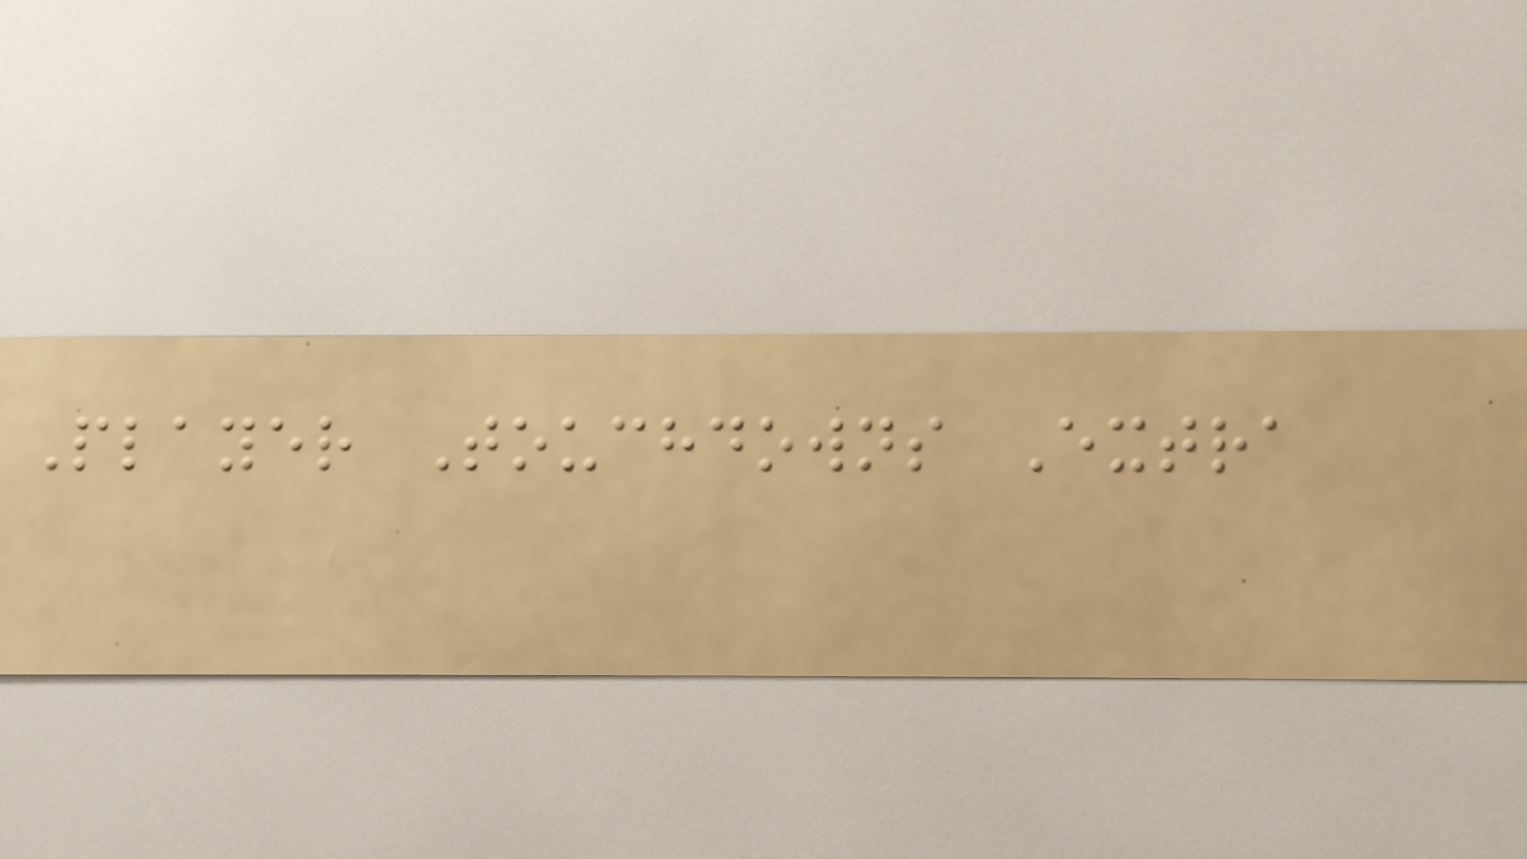Player Touchdowns Extra
